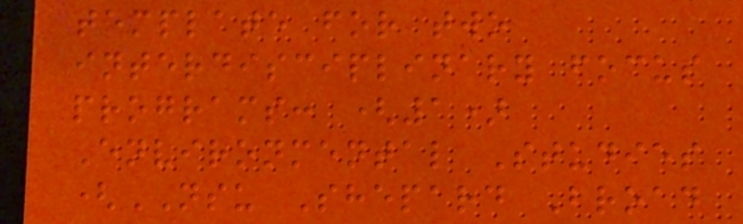template for two
interdisciplinary focus
programs: (1)
Environmental Studies
(NSU Shepard Broad
